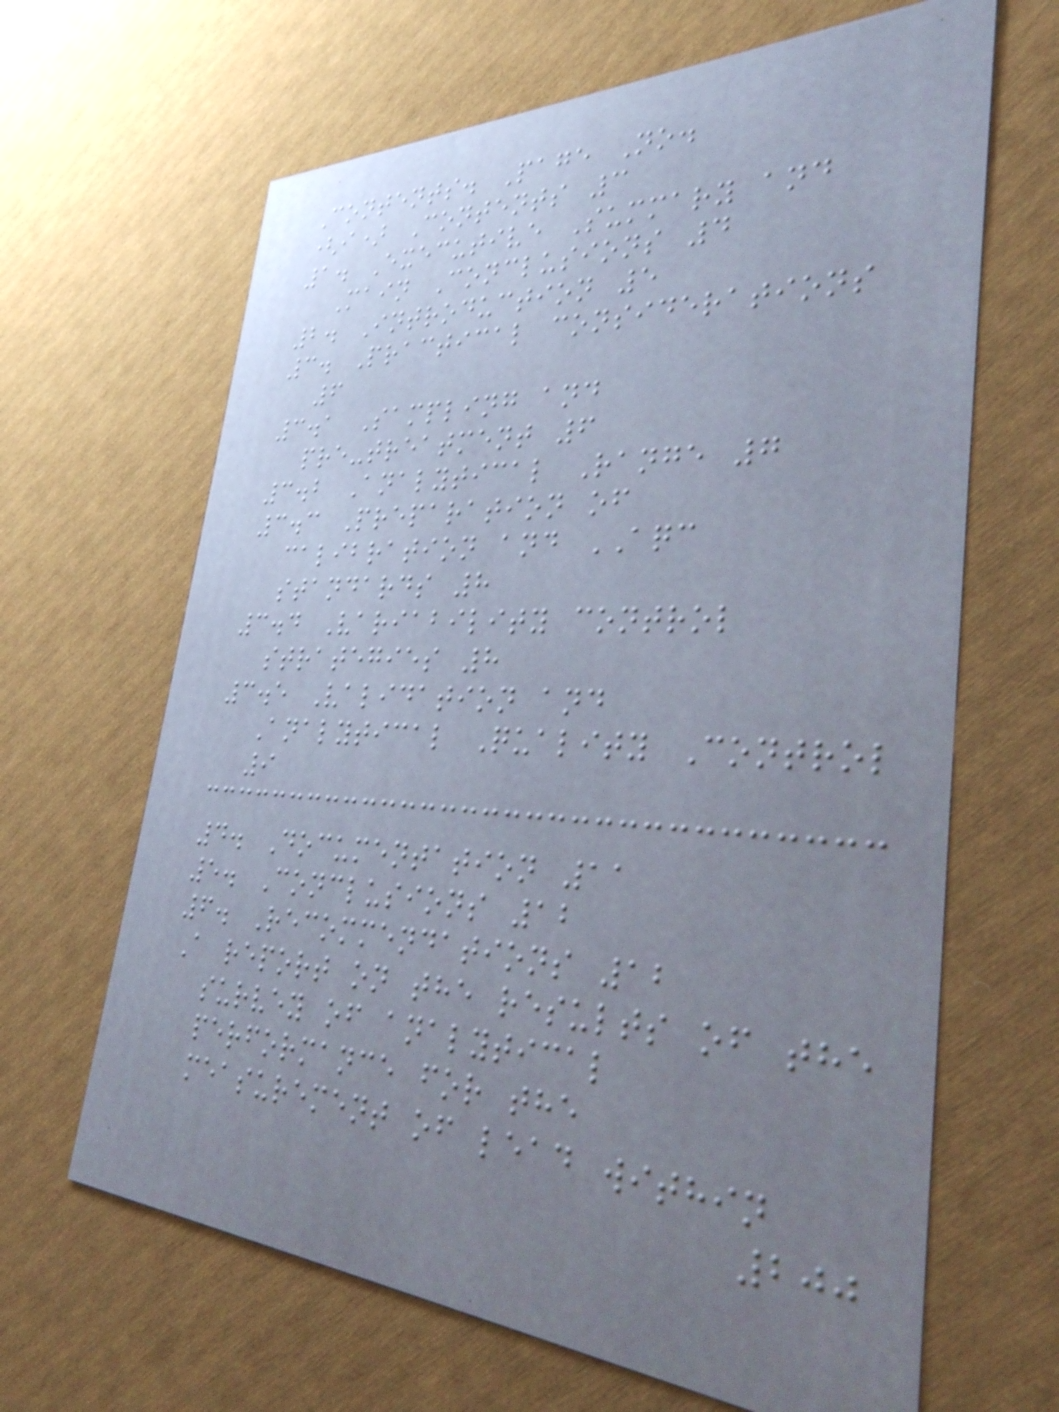Contents. Page No.
(i) Contents 3
1. Executive Summary and
Main Conclusions 4
2. Introduction 5
3. Practical considerations
6
3.1 Sampling and
pre-treatment 6
3.2 Analytical Range 7
3.3 Preparation of
calibration and AQC
standards 8
3.4 Variability control
strategies 8
3.5 Validation and
Analytical Quality Control
9
4. Documentation 11
5. Conclusions 12
6. Recommendations 12
A report on the results of the
survey of analytical
performance for the
measurement of lead within
200
